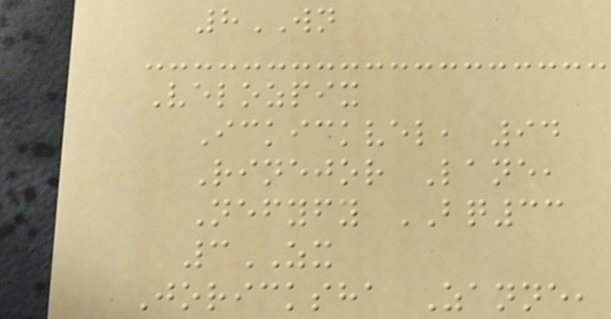8WN
Velozpix
Ickickvel, 94
Rinejor Lane,
Nefyfy BQ33
3ZX
Joricksha Zanne,
